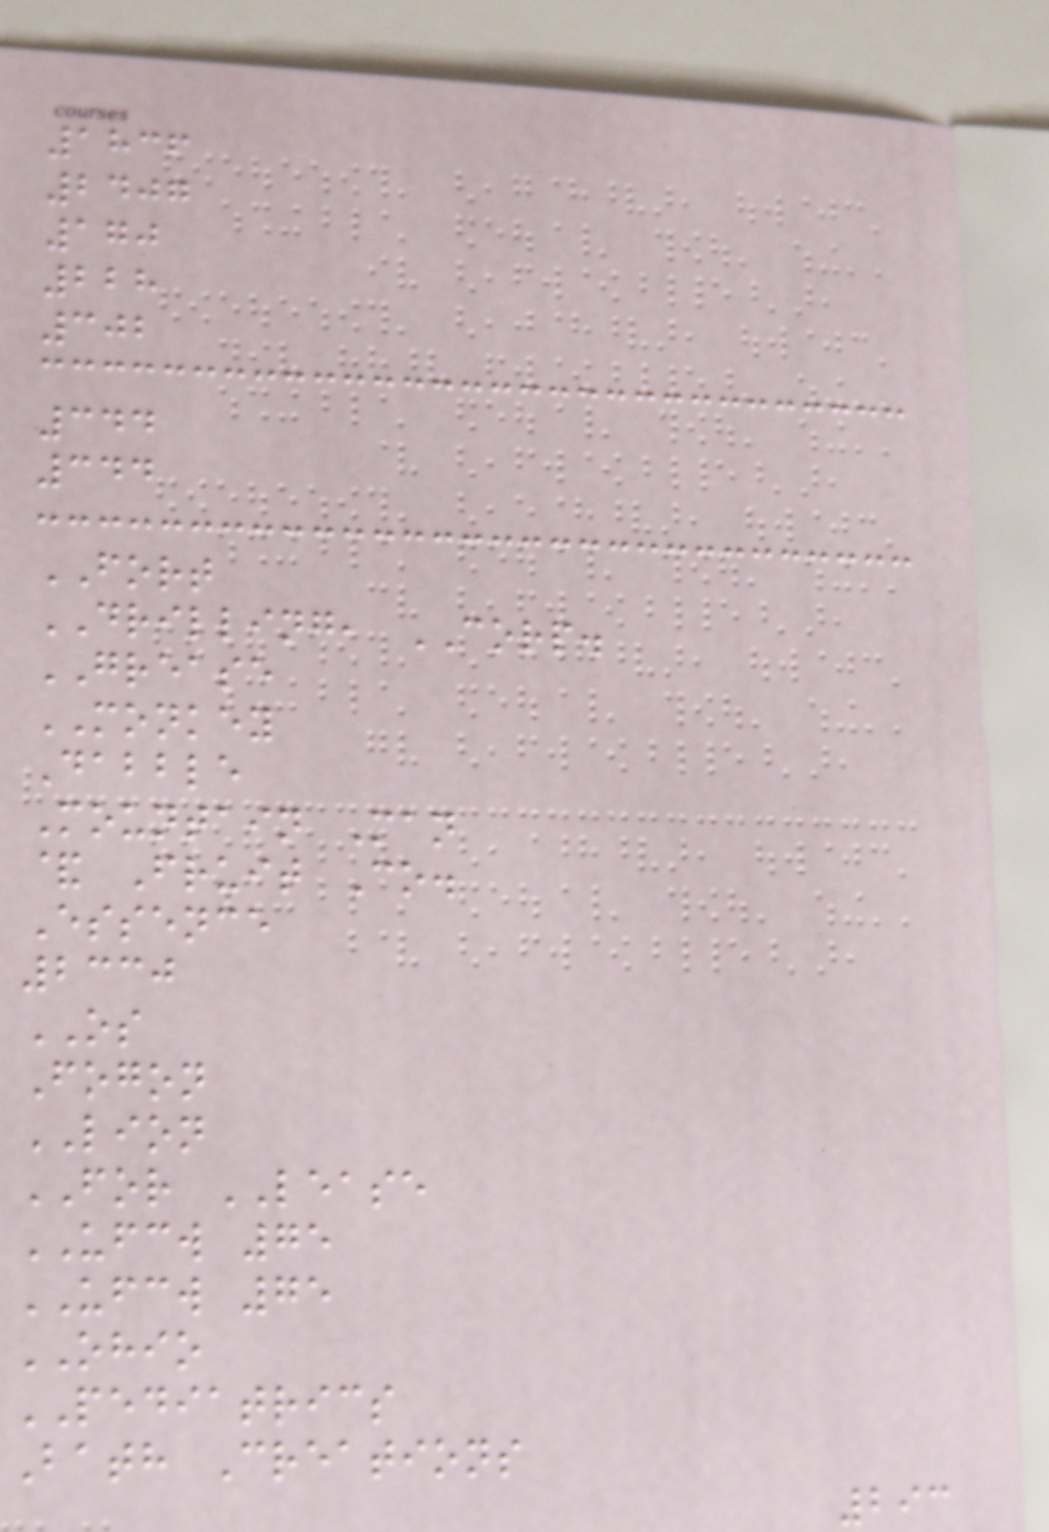1836
2407
170
228
302
344
344
FORT
DRILLING, CORP.
GREASE
MONKEY
Dabble
Mountain Man
& Fruit Co.
Essence
2330
OS
Fogon
LION
FOR LEASE
UFCW 75
UFCW 75
OHIO
PEDIATRICS
Bath Creations
293
